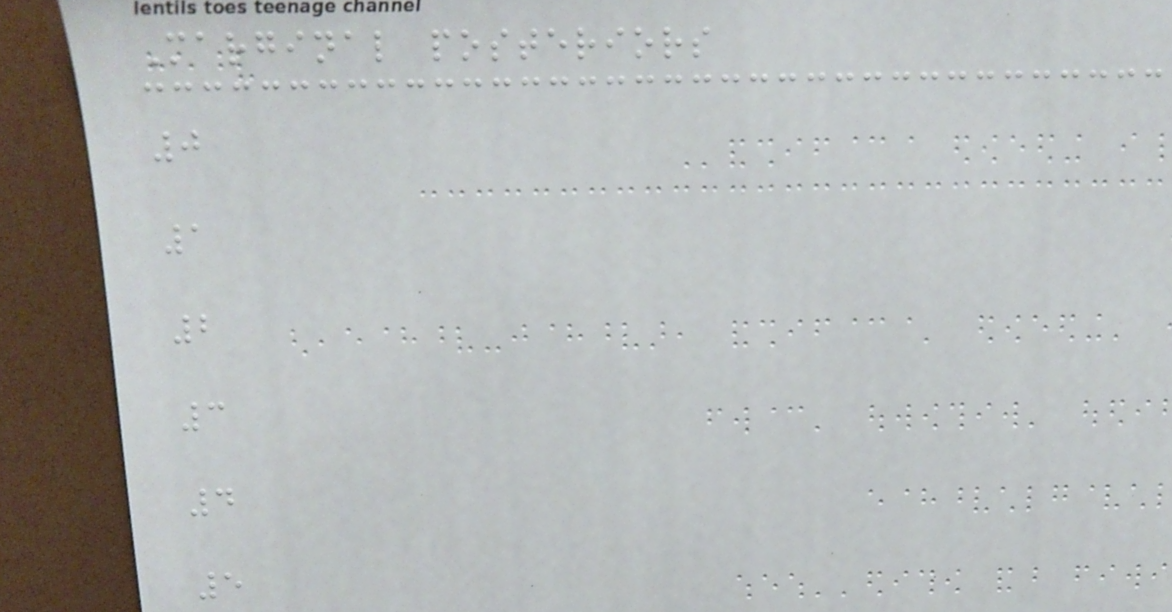Marginal posteriors
0
1
2
3
4
5
